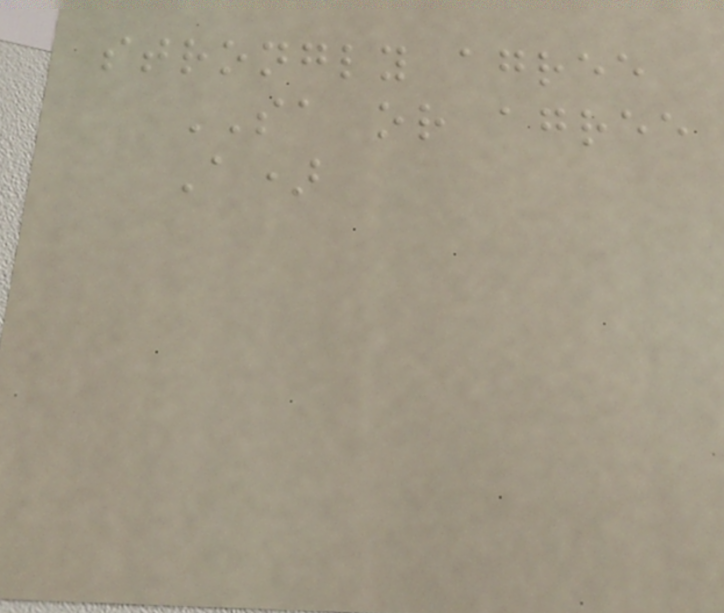strongly agree
SA or agree
A)
